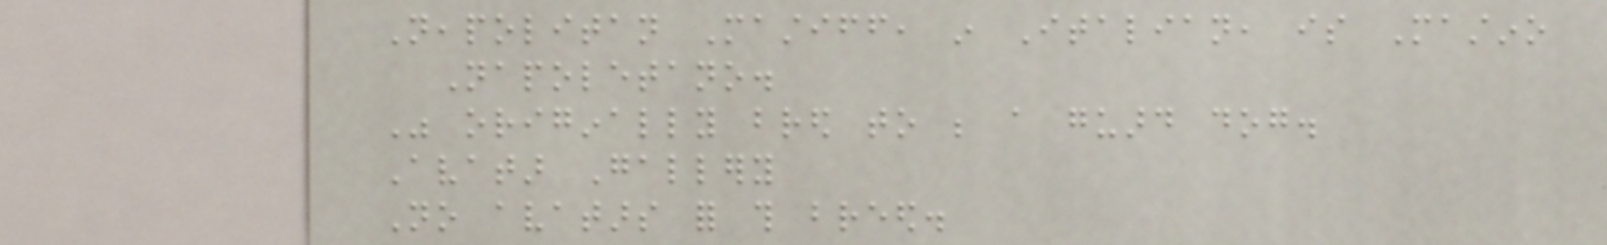Neapolitan Mastiff, in Italian, is Mastino
Napoletano.
Was originally bred to be a guard dog.
Avatar Gallery
No avatars for this breed.
